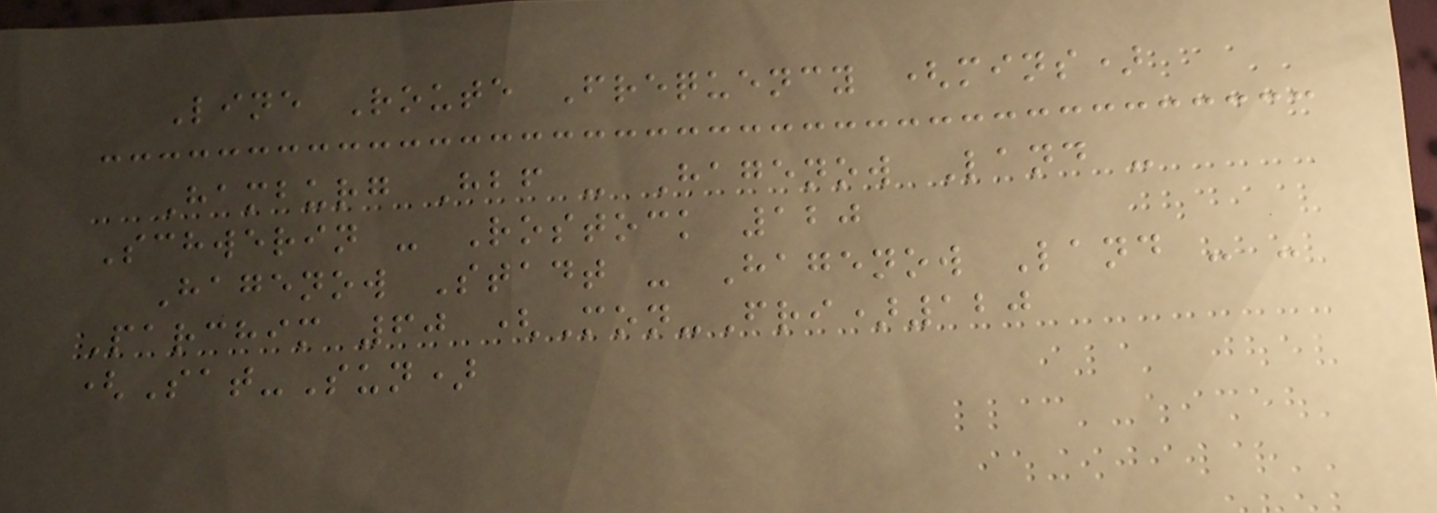Line Route Frequency (mins)
Hamburg Hbf - Hagenow Land -
Schwerin - Rostock 120
Hagenow Stadt - Hagenow Land - -
Parchim 60 (Mon-Fri)120
(Sat-Sun)
